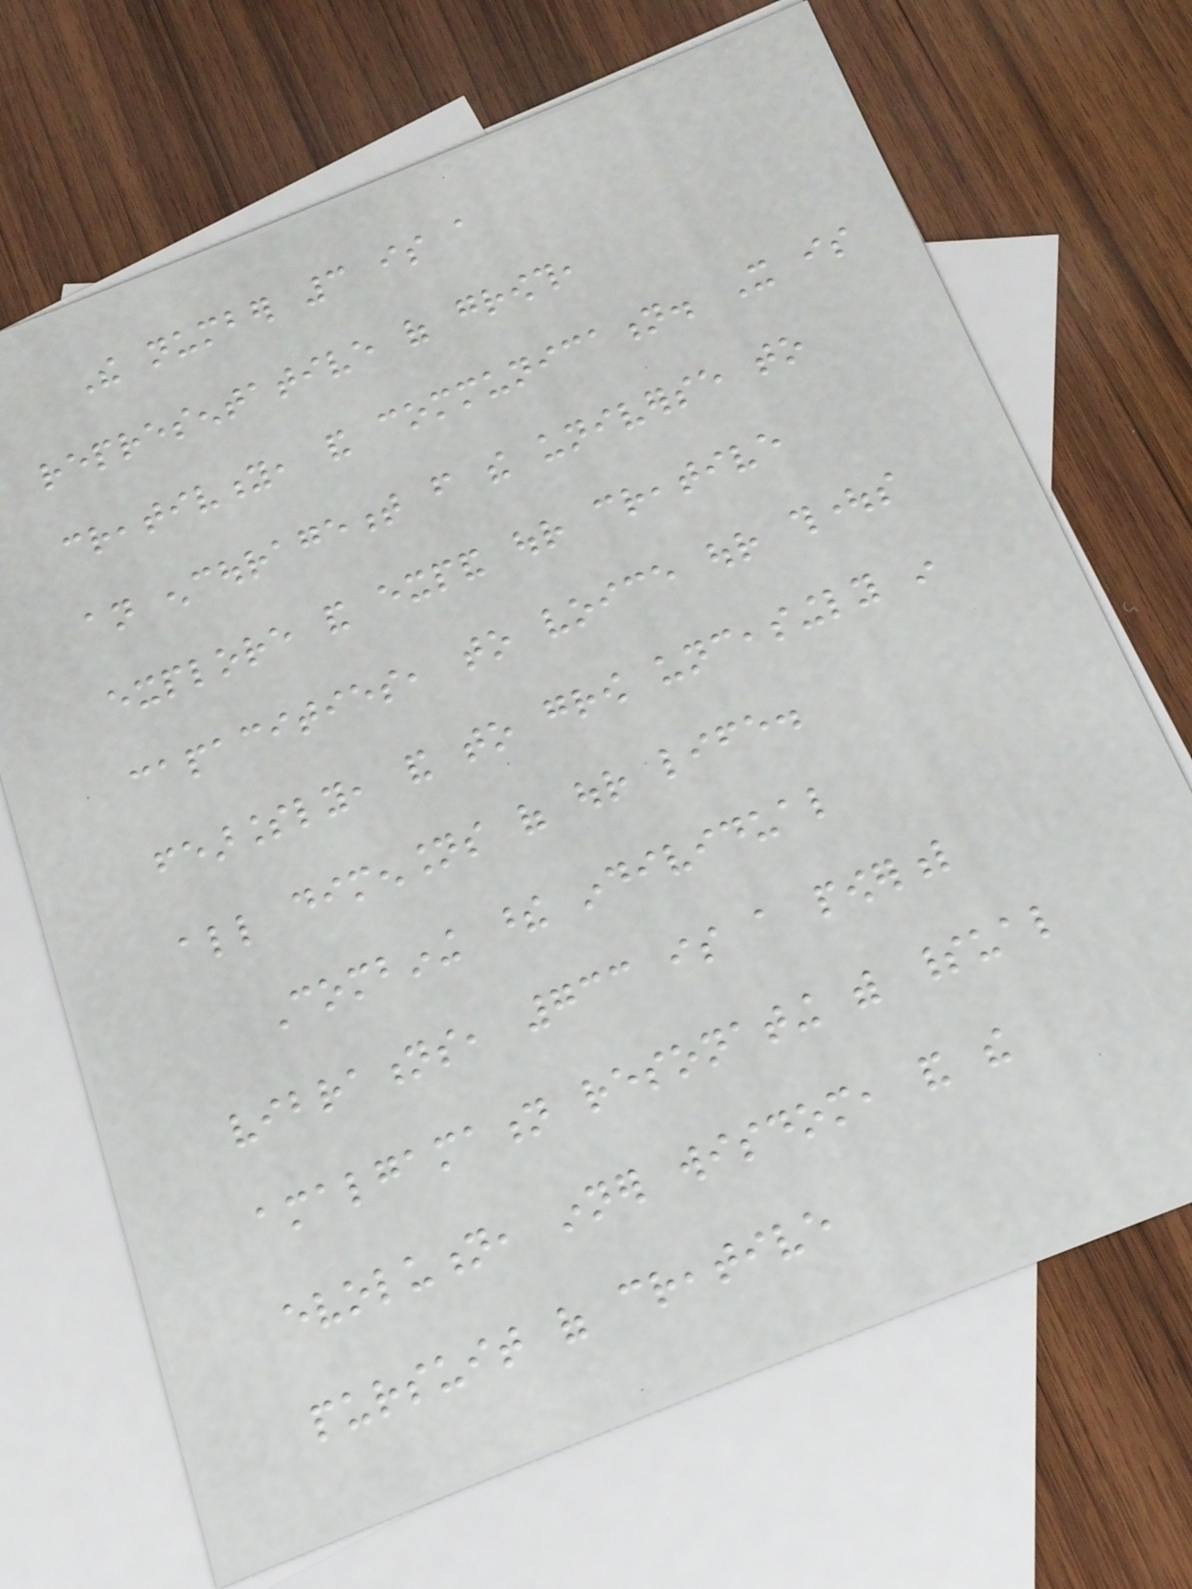The number 3 is a
representative of growth,
creativity, and communication. It is
an encouragement from the universe to
explore and expand our creative
capacities, to voice our thoughts
fearlessly, and to grow unceasingly in
all dimensions of our life.
Combining these individual
vibrations, 733 is a powerful
amalgamation resonating with spiritual
evolution, inner wisdom, and the
pursuit of creative
